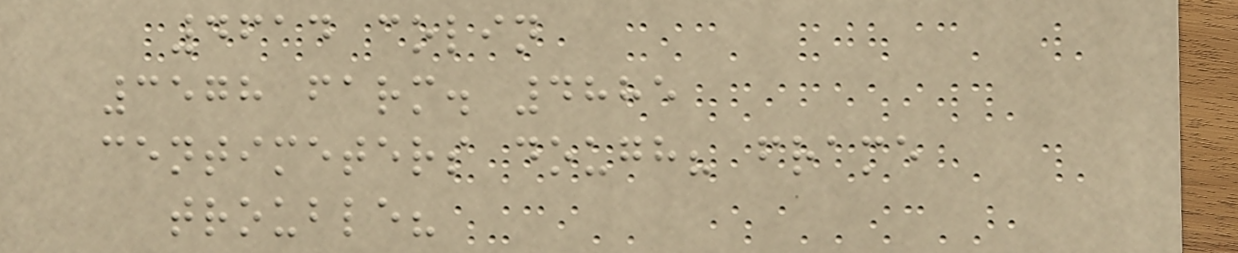4614 colin
3578 farm. 4885
centimeters dough? frame
trouble?
